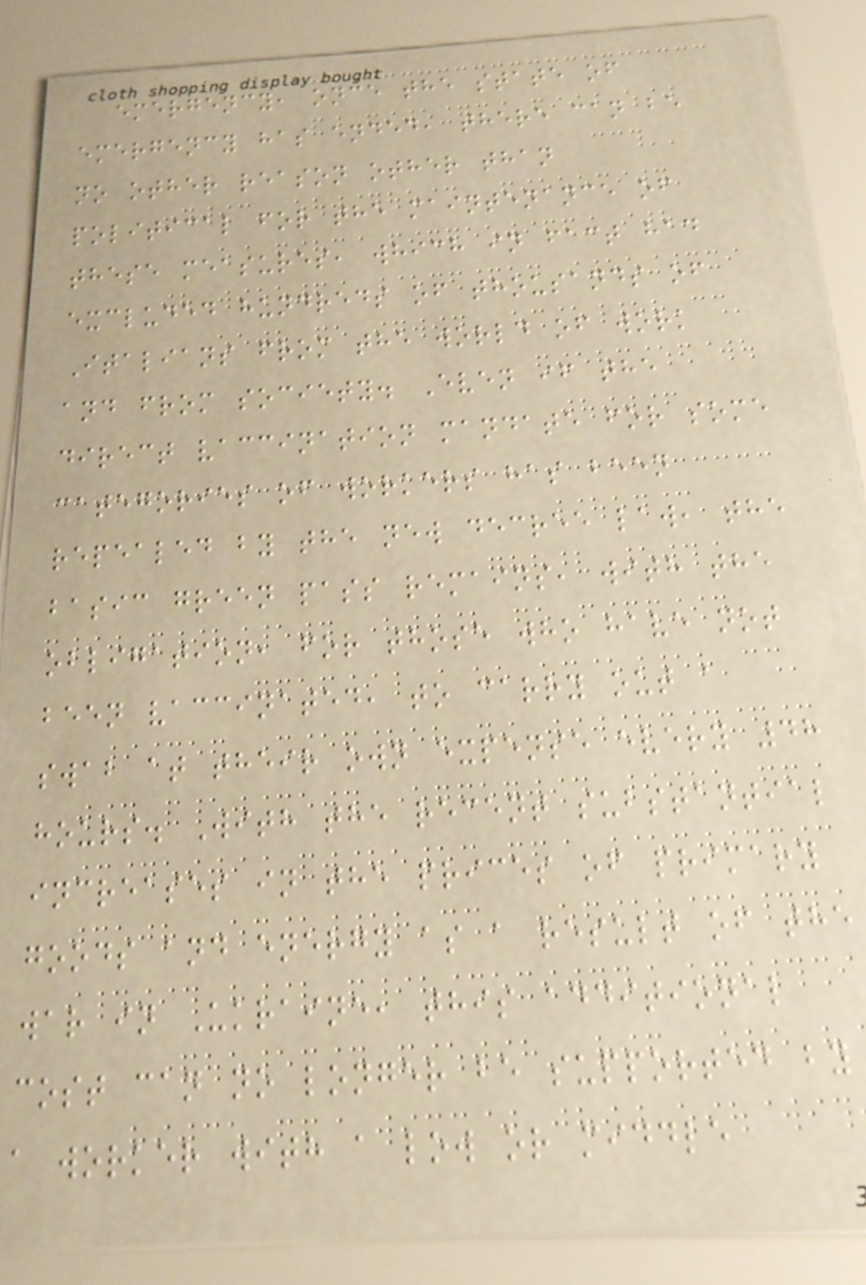emergency, once the state of
emergency has ended, there can be
no other reason other than
political for the maintenance of
these measures, which in fact had
excluded hundreds of thousands of
Italians from the world of work
and from society. Even if the
direct vaccination mandate for some
categories of workers has been
repealed by the new decree law, the
basic green pass remains, with the
obligation, for those who have not
been vaccinated, to carry out a
swab at their own expense every 48
hours. With the recent substantial
increases in the prices of primary
goods and energy as a result of the
war in Ukraine, this additional
cost can no longer be supported by
a worker with a low or middle
